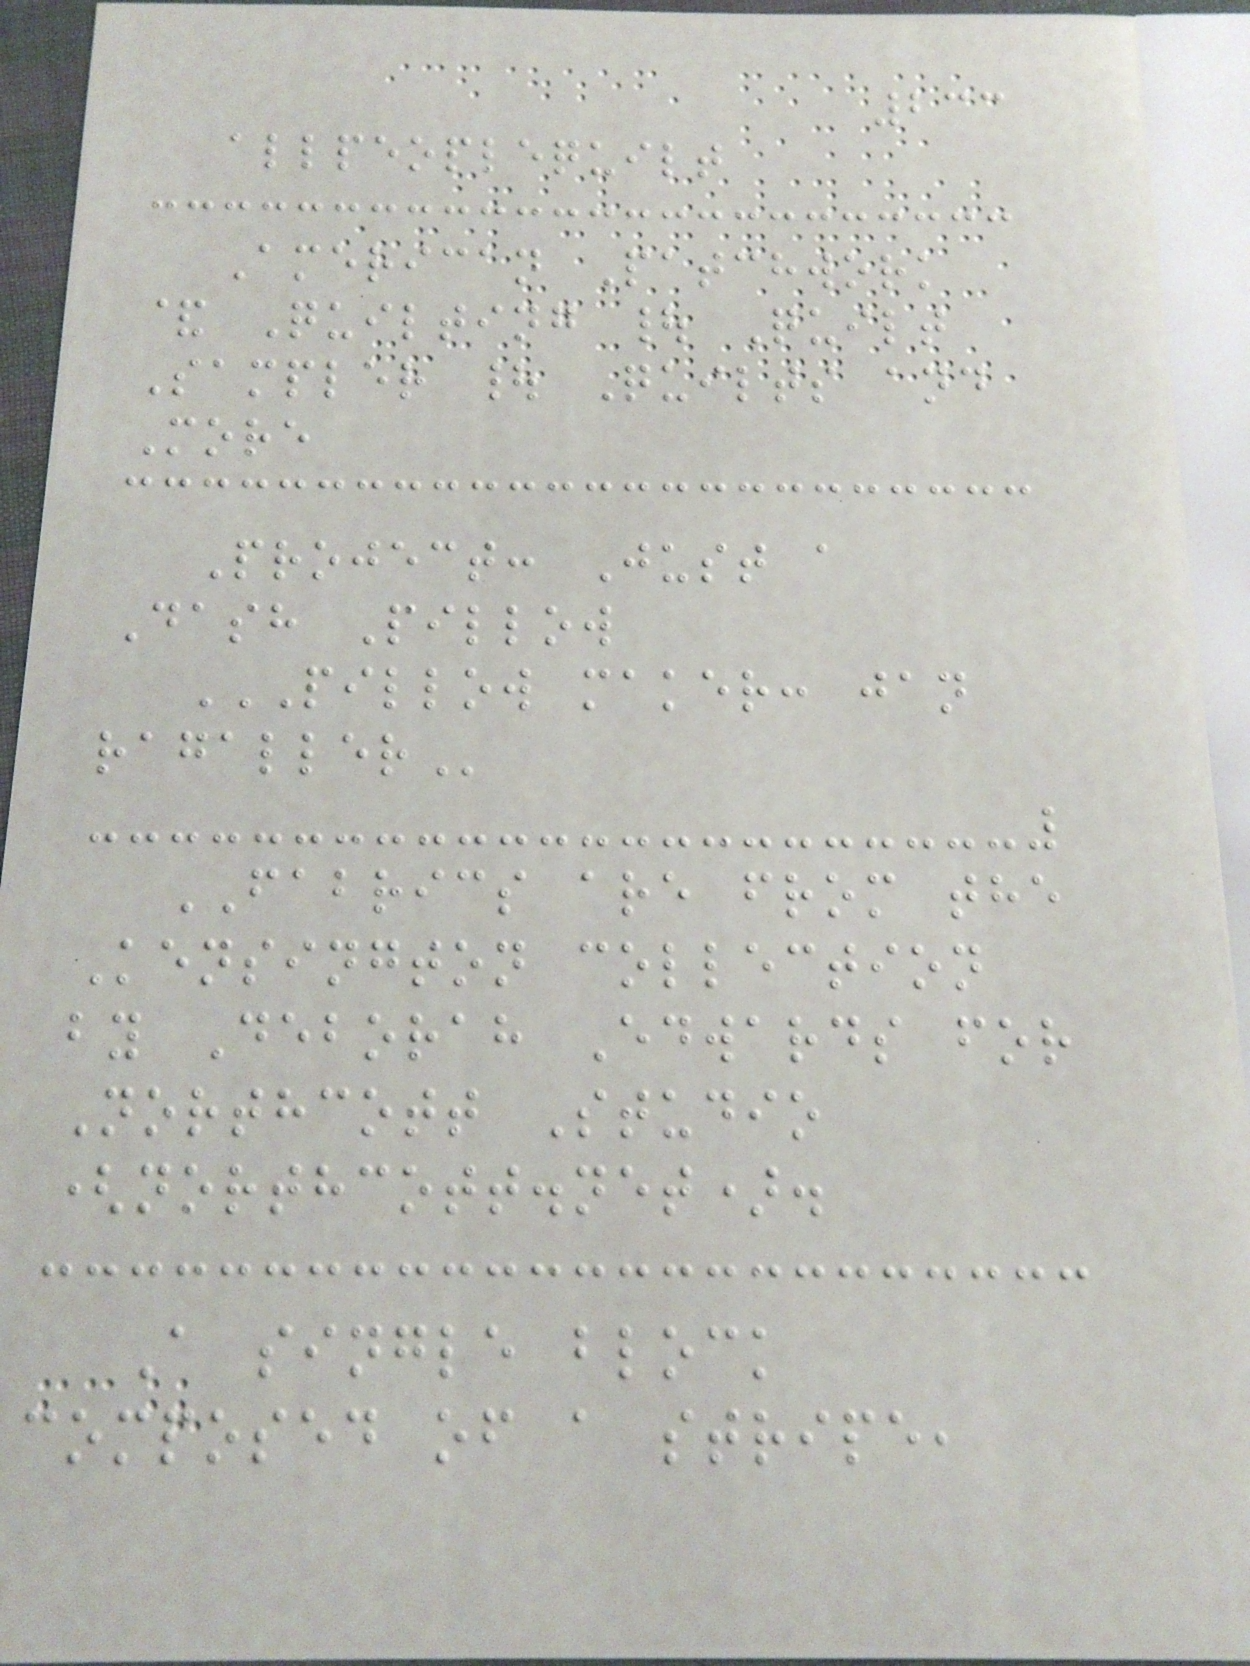233
allpeoplequilt
American Patchwork
& Quilting | Quilt
Sampler | Quilts and
More
Project: Just a
Dash Pillow
PILLOW MAKER: JAN
RAGALLER
FABRICS are from the
Kensington collection
by Deborah Edwards for
Northcott Studio
(northcott.net).
A single block
composed of a stripe,
